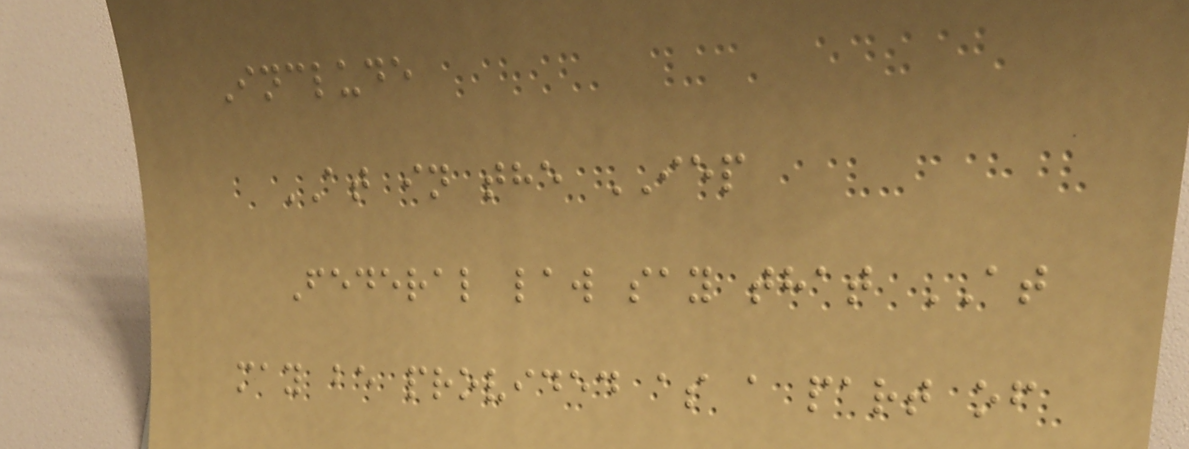Include
AT in the IEP
Federal law say that AT
may be provided as a part of
